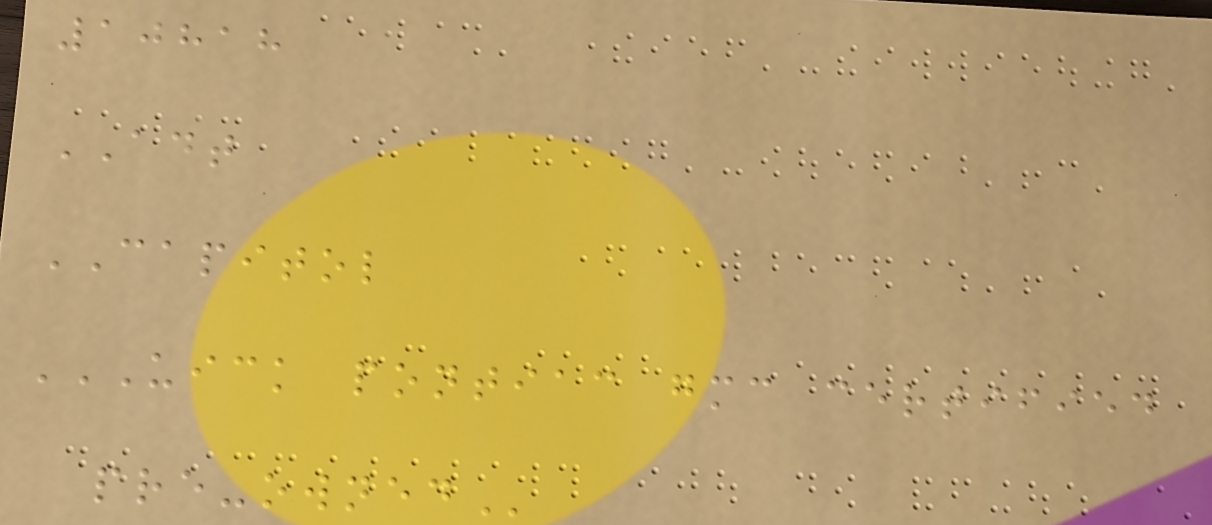10818
ADT
CAPITOL
UICK PONTIAC GMC CERTIFIED
PRE-OWNED
